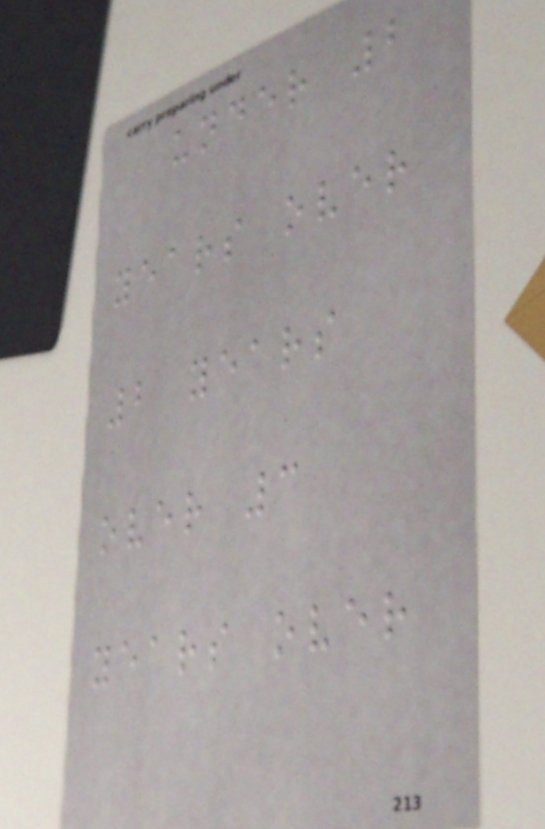under 2
years over
2 years
over 3
years over
